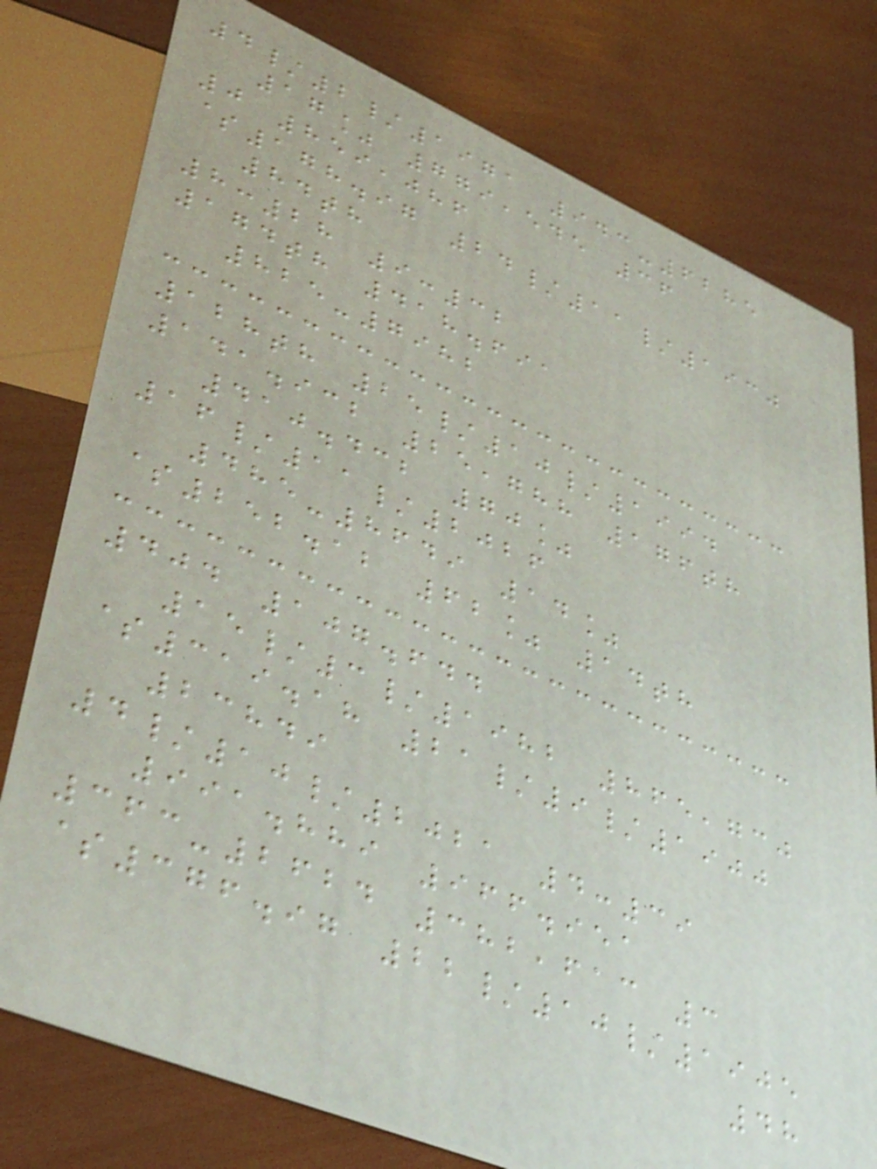4/2/1971 943-6285
17% 779,545 36
0 859,086
$178.97 24/11/1930
84th
8:28 9:32
174th 418.691
825-7982
128th 25/10/1994
141.932 25,788 176th
410.432 70%
16/11/2026
485-8649 14%
$252.12 62% 14th
404 107.644
15/3/1982 865,730
$319.18 21/9/1900
23849
4/10/2021 4:39
991.889 966.951
363-2624 382,613 3
$376.97 22/10/1905
48
